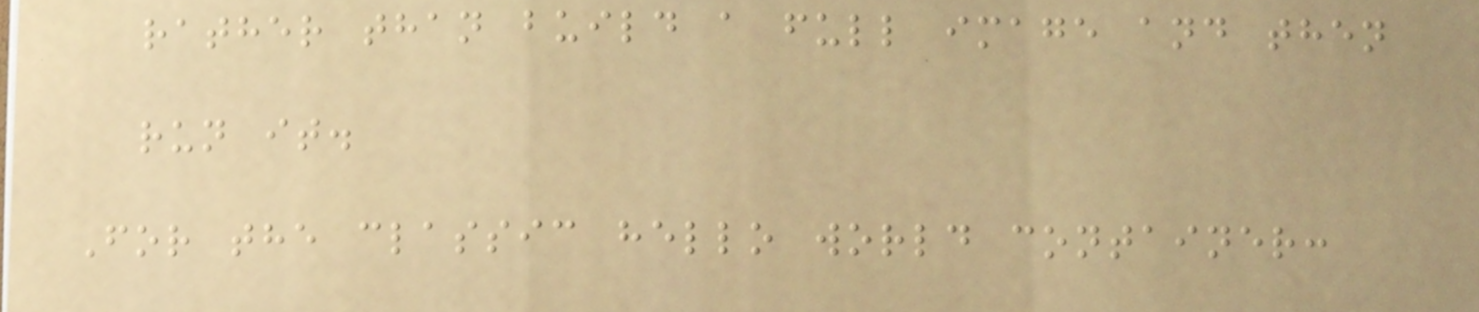rather than build a full image and then
run it.
For the classic hello world container:
